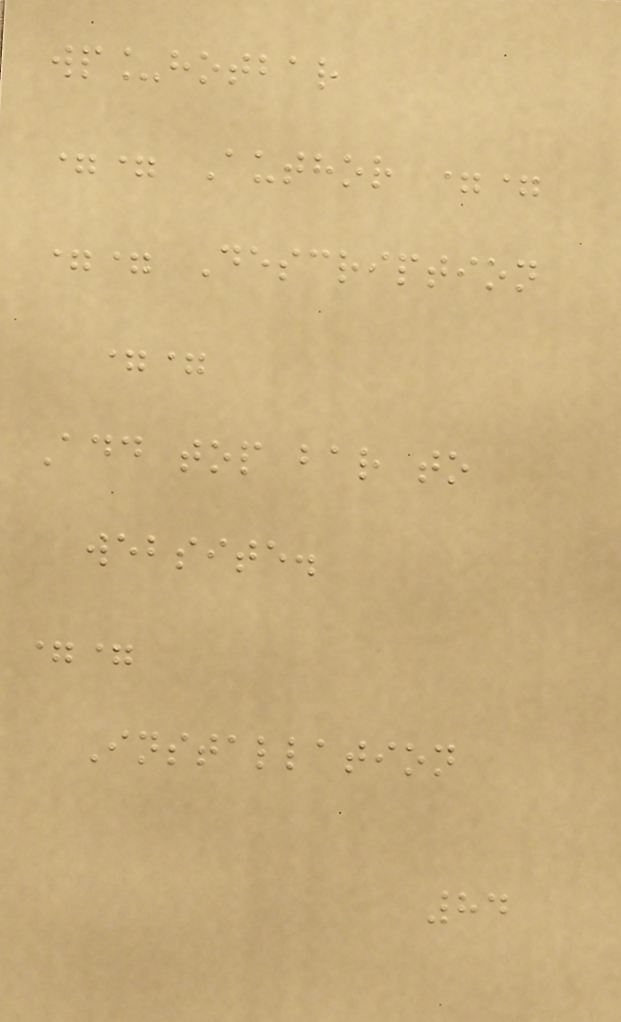wp_hotbar
== Author ==
== Description
==
Add top bar to
website.
==
Installation
84
